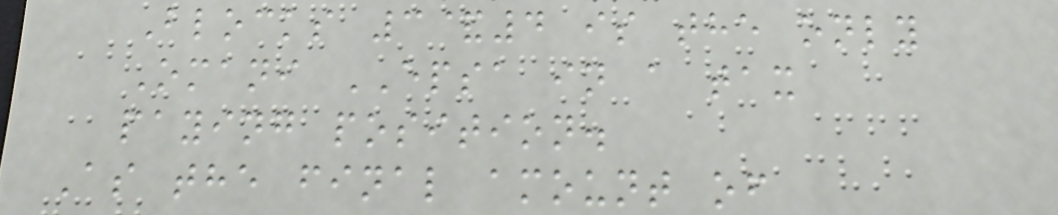Blocks 3&4 is the only
Omani EPSA in a tax
paying position.
As the final amount of
